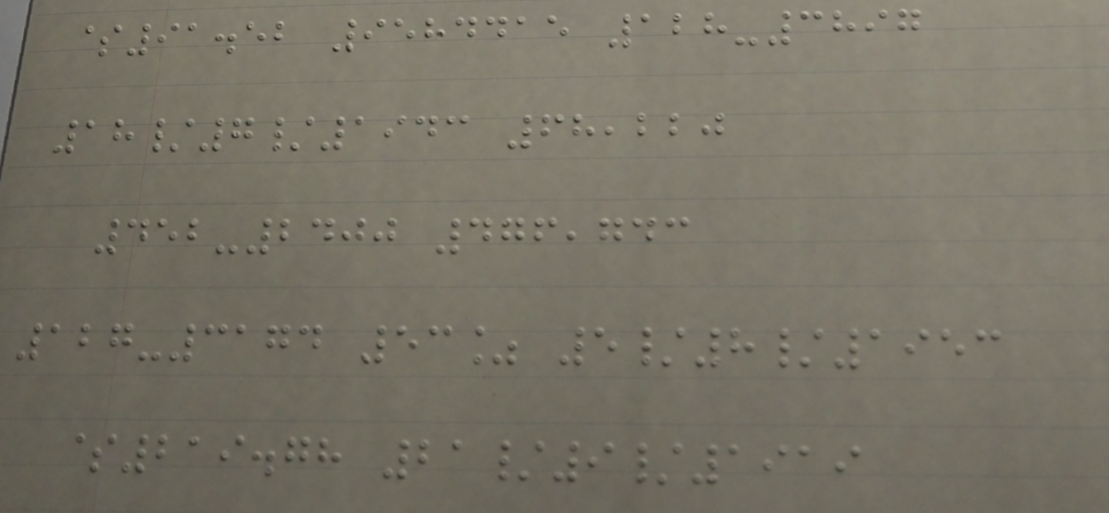$91.52 9584415 128-3897
18/7/1943 68,220
452-2400 476,743
127-3174 53% 5/8/1953
$219.78 21/9/1919
